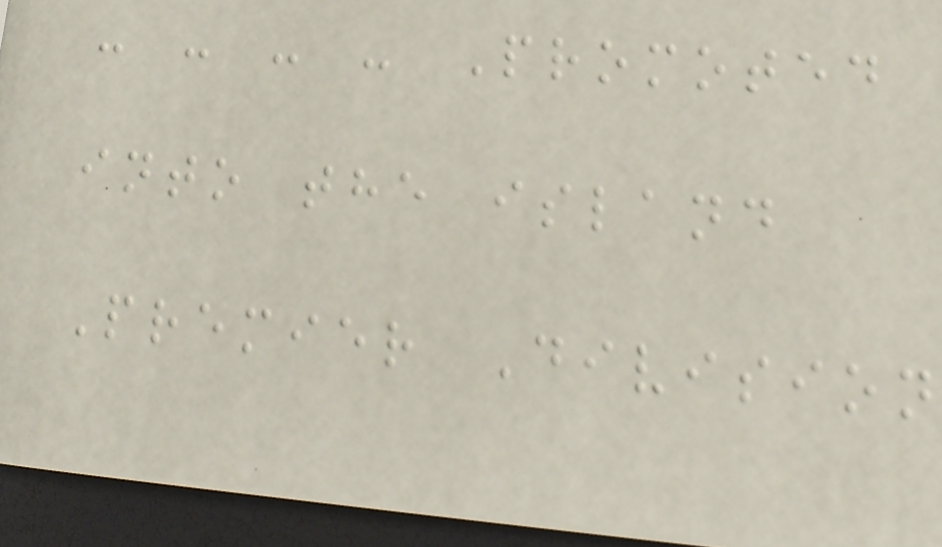- - - - Promoted
into the island
Premier Division
